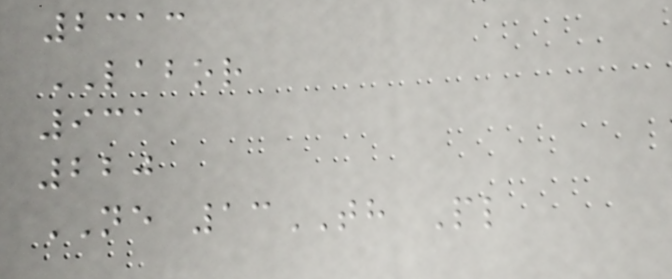2313
LABOR
931
220
NE 13TH Pl
